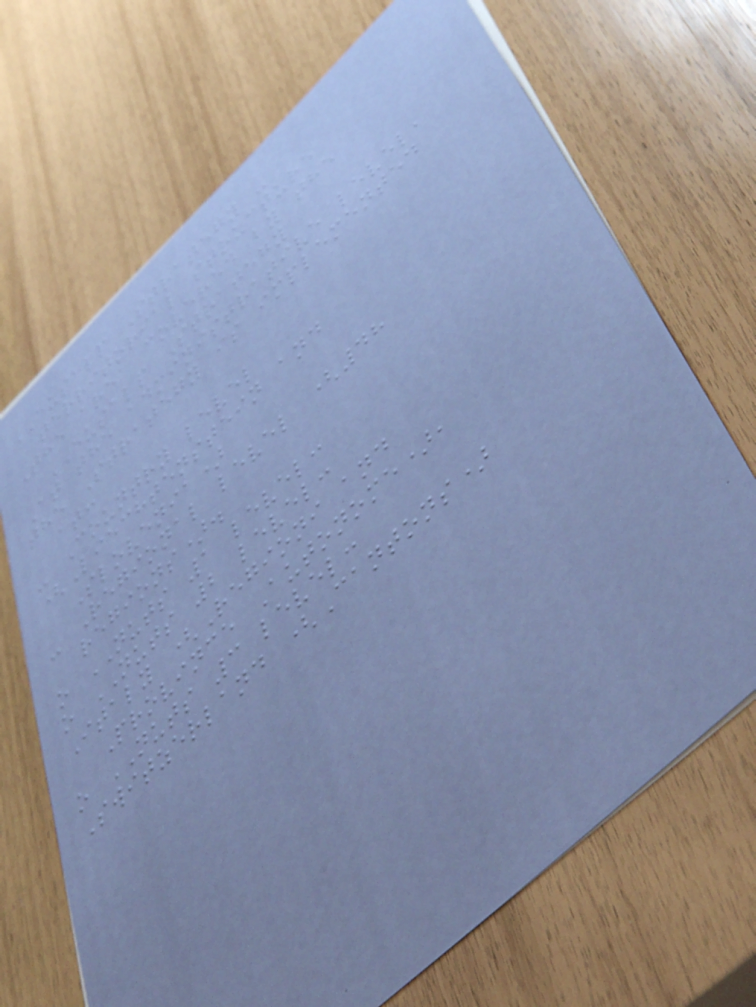EUSALP Strategy -
territorial structure
The area covered by the
EUSALP Strategy
At the administrative level,
the Strategy is implemented
at:
- Country level
(Liechtenstein and
Slovenia)
- Regional level (48
regions).
o NUTS 1 level:
o NUTS 2 level:
Italy (Regioni and
Province Autonome),
o NUTS 3 level:
Switzerland (Cantons)
